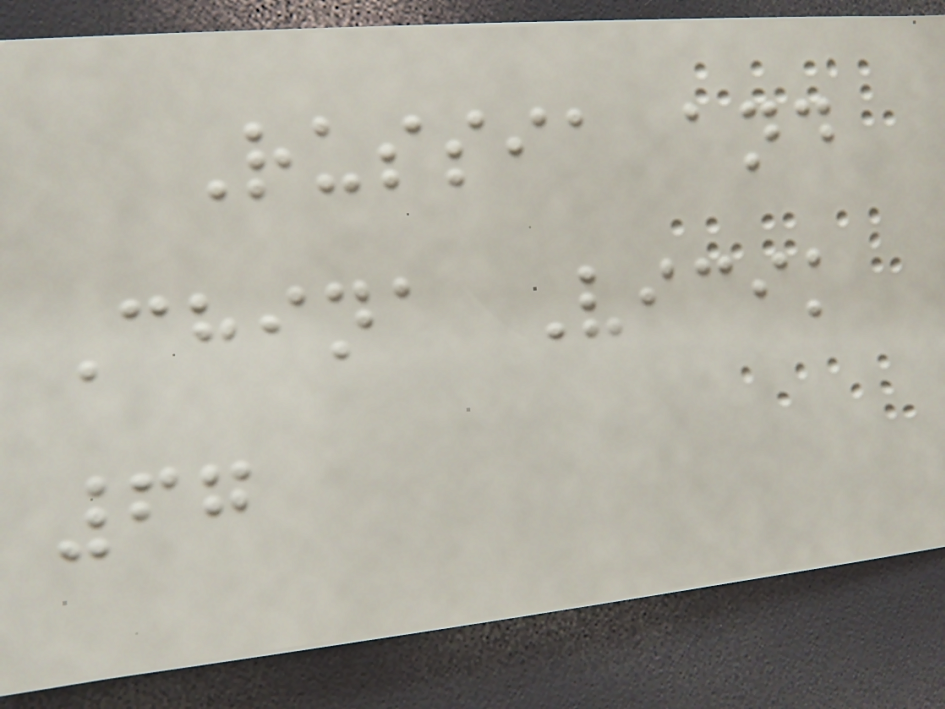Russia and
China Vicik
67
